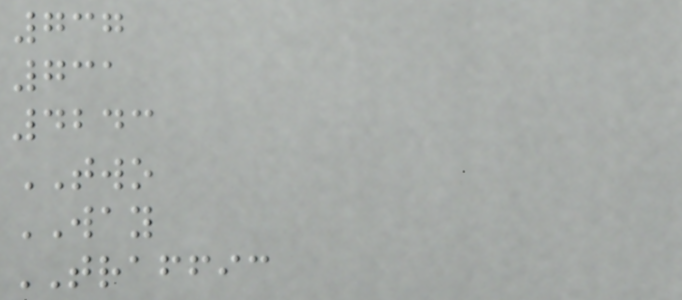737
731
4243
TWO
WAY
TRAFFIC
